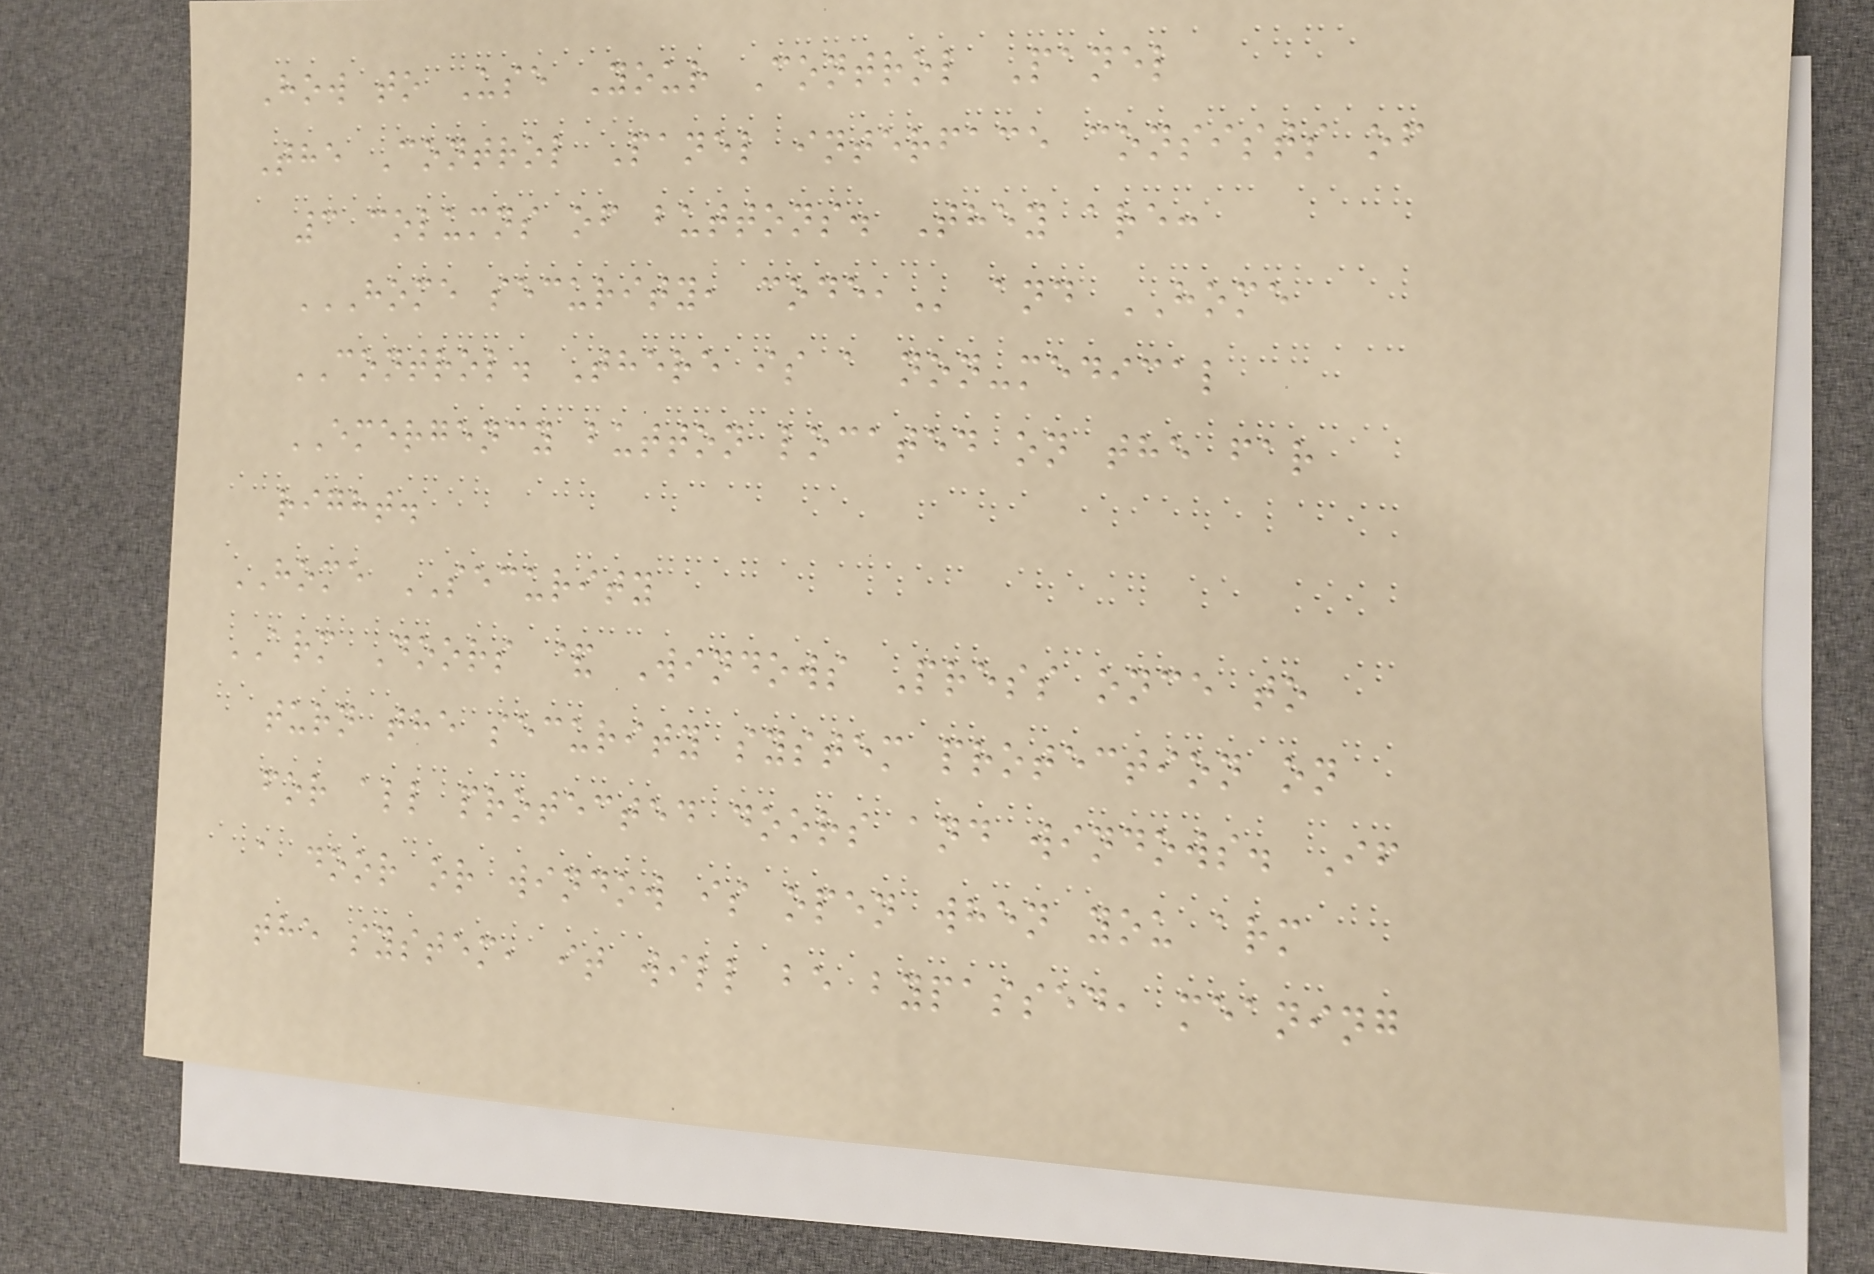How to Use Your Control Panel
The Control Panel interface consists of
3 columns of buttons. They are:
HOME SECURITY, CODE, and HOME
CONTROL. There is a non-medical
EMERGENCY button located on the far
right.
HOME SECURITY
ARM Doors & Windows Press once to
turn the security system protection on
for all protected doors and windows. If
a door or window is open when you arm
the system, it will be bypassed, meaning
